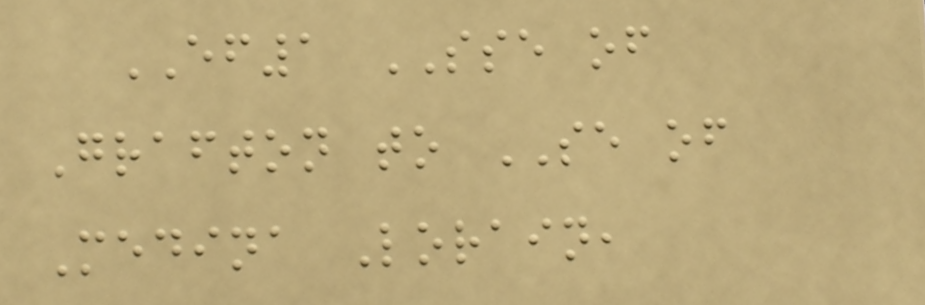EF1 SSE of
Grafton to SE of
Medina Lorain,
